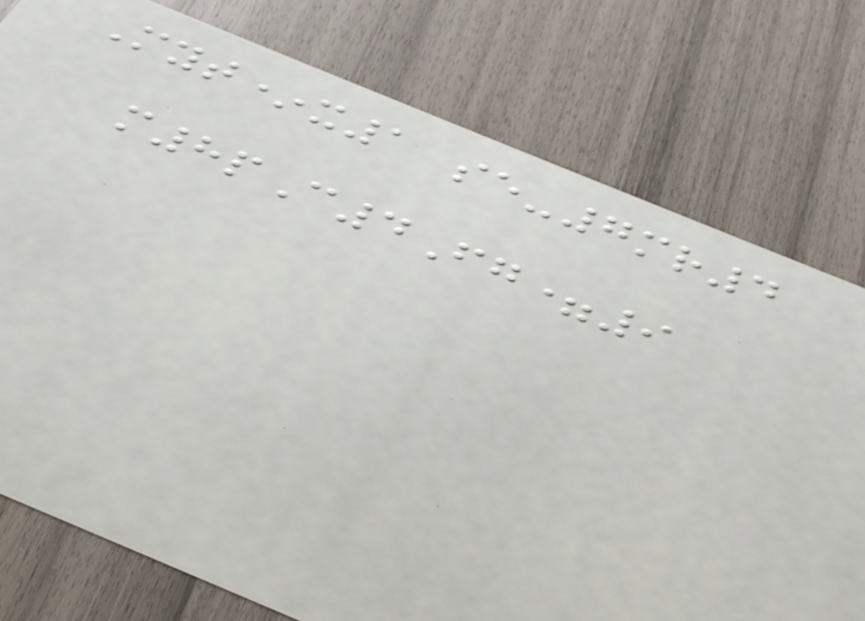Myt*x1 se-7mr4
m8pC4Fg=9
